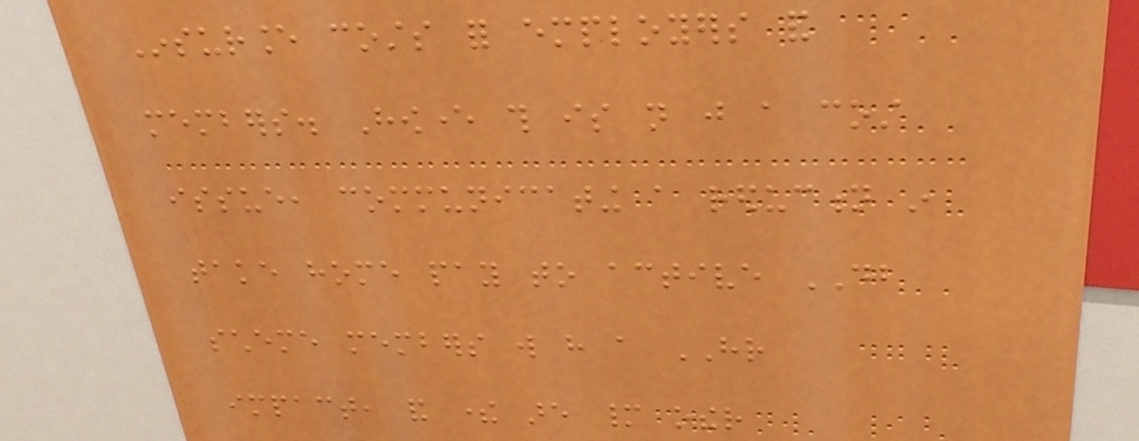Insurance costs for employers and
members. However this is not just a cost
issue, communicating a reduction in
take home pay to active DB
scheme members will have a HR
impact, and there are many other
